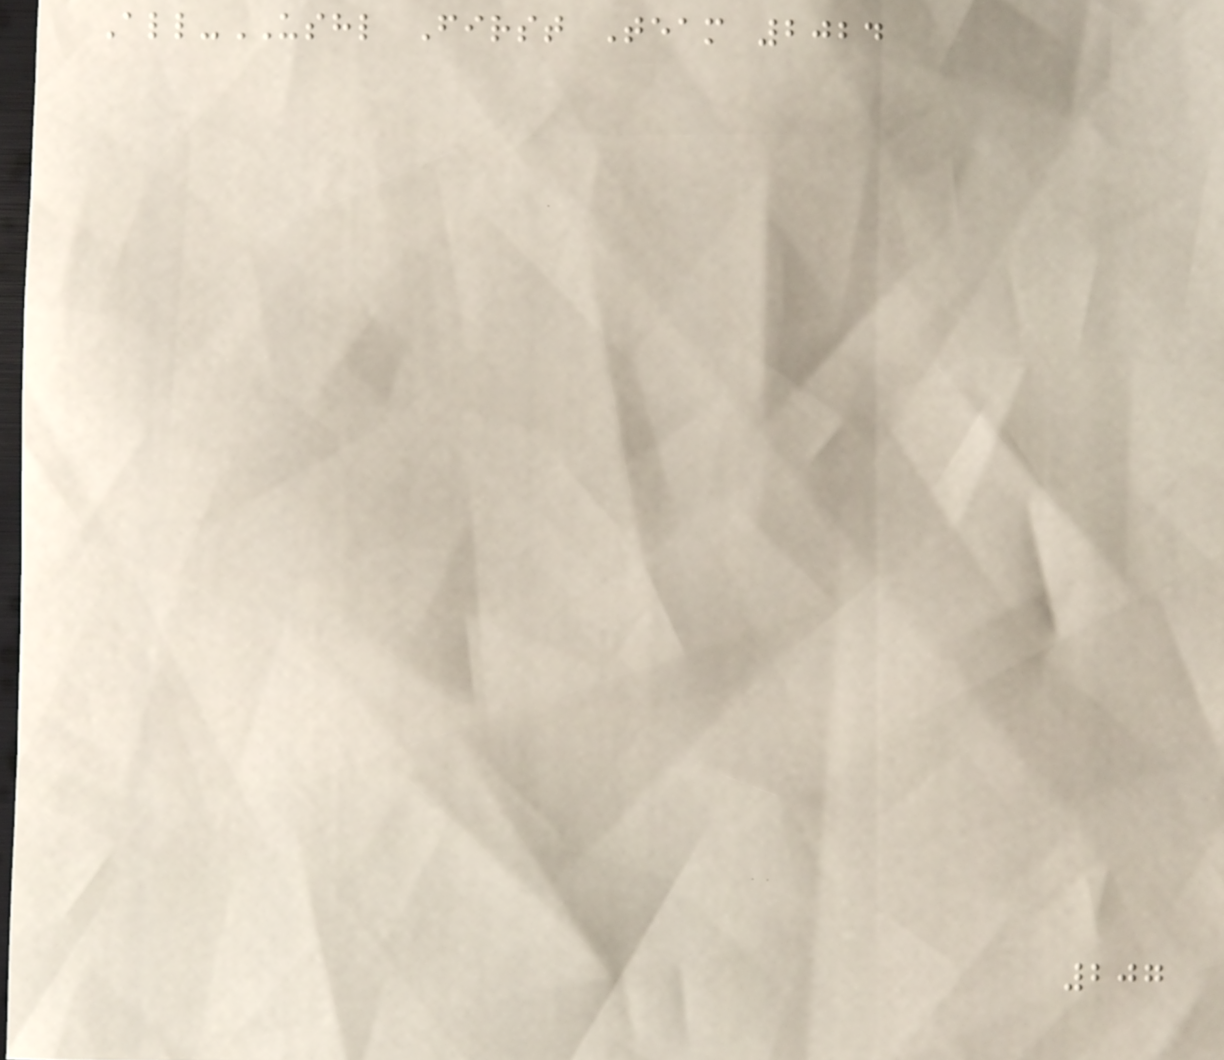All-USHL First Team 2024
207
